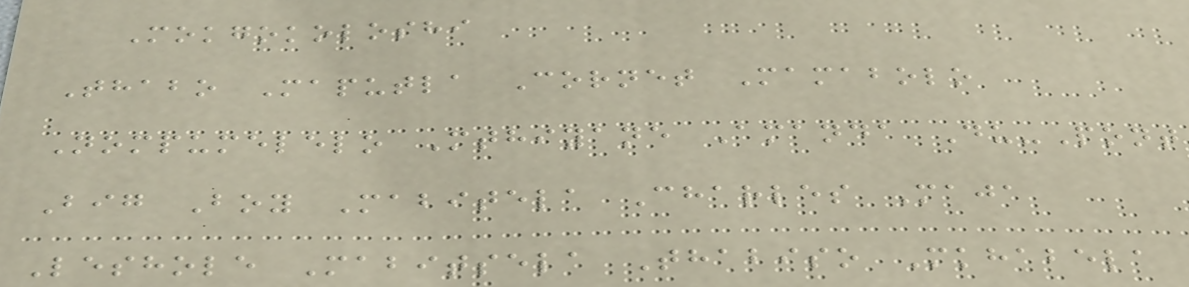Mokgokoloshi
Thabo Maputla Cornet Mamabolo
Nompumelelo Mthiyane Amanda Du-Pont
Big Boy Mabitela Charles Maja
Leshole Mabitsela Thabiso Mkhabela
